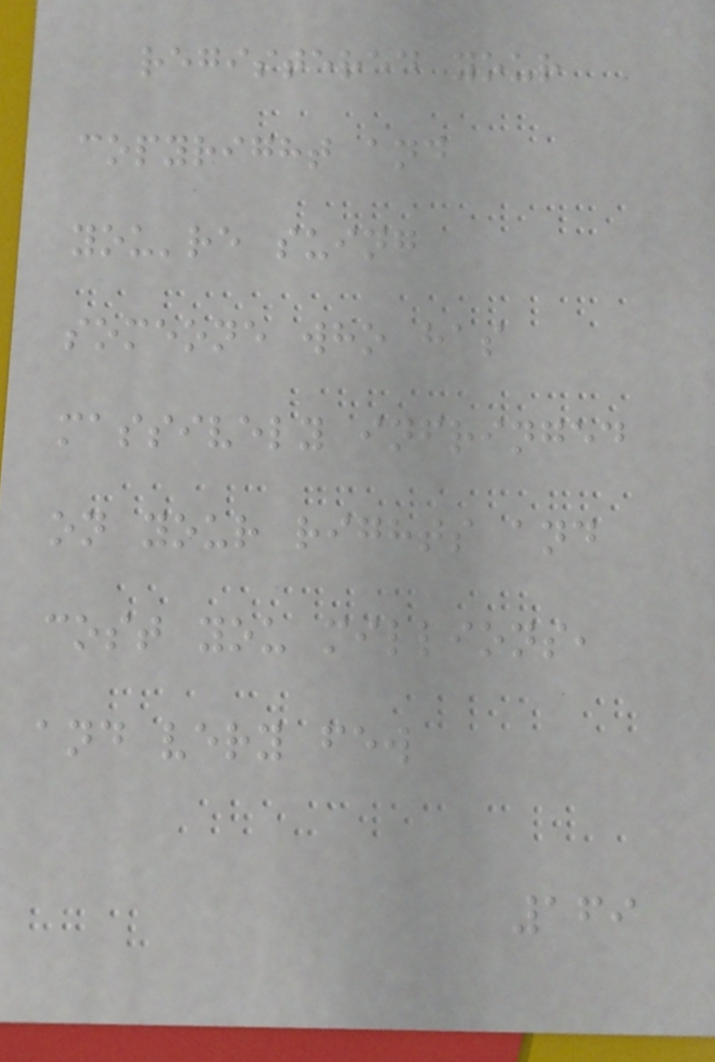registered your
copyright and
you're suing
someone who has
massively infringed
on your rights and
cost you millions,
and very few
169
